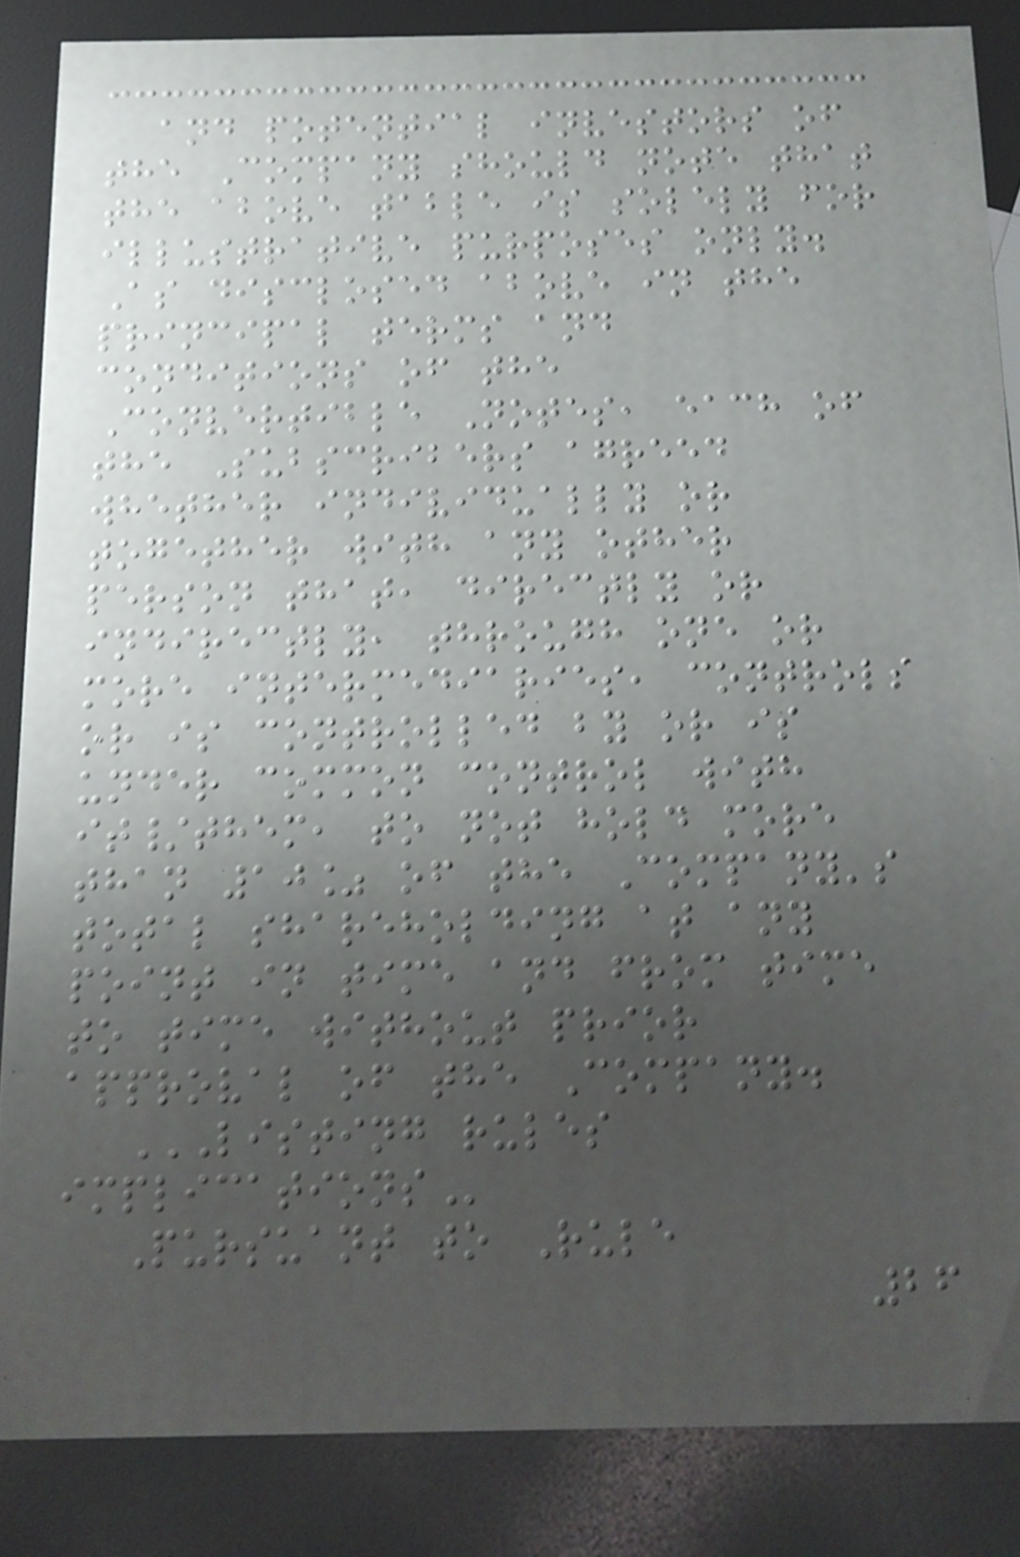and potential investors of
the Company should note that
the above table is solely for
illustrative purposes only.
As disclosed above in the
principal terms and
conditions of the
Convertible Notes, each of
the Subscribers agreed
whether individually or
together with any other
person that, directly or
indirectly, through one or
more intermediaries, controls
or is controlled by or is
under common control with
it/them, to not hold more
than 10% of the Company's
total shareholding at any
point in time and from time
to time without prior
approval of the Company.
LISTING RULES
IMPLICATIONS
Pursuant to Rule
26
